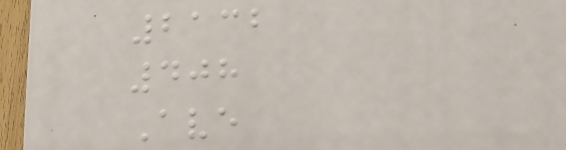2132
408
Ave
